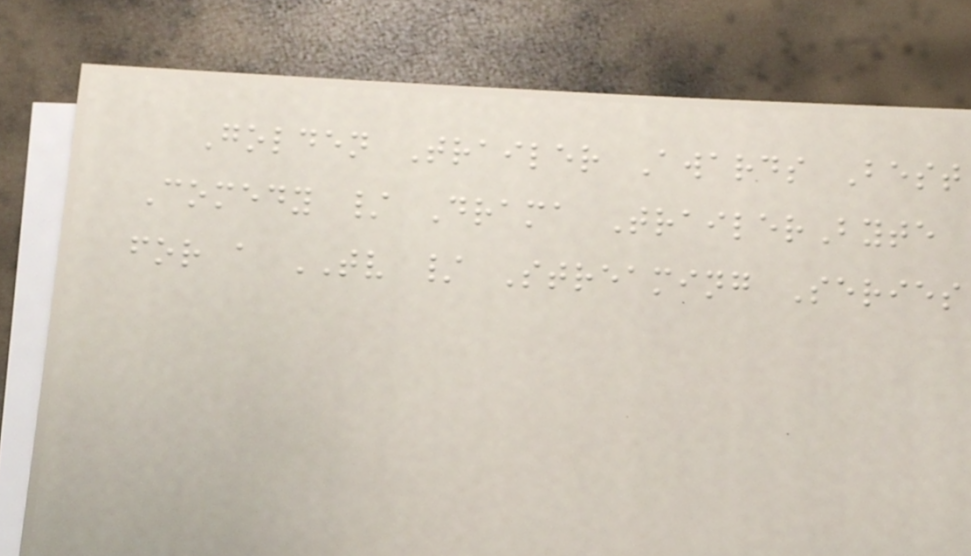Golden Trailer Awards Best
Comedy / Drama TrailerByte
for a TV / Streaming Series
